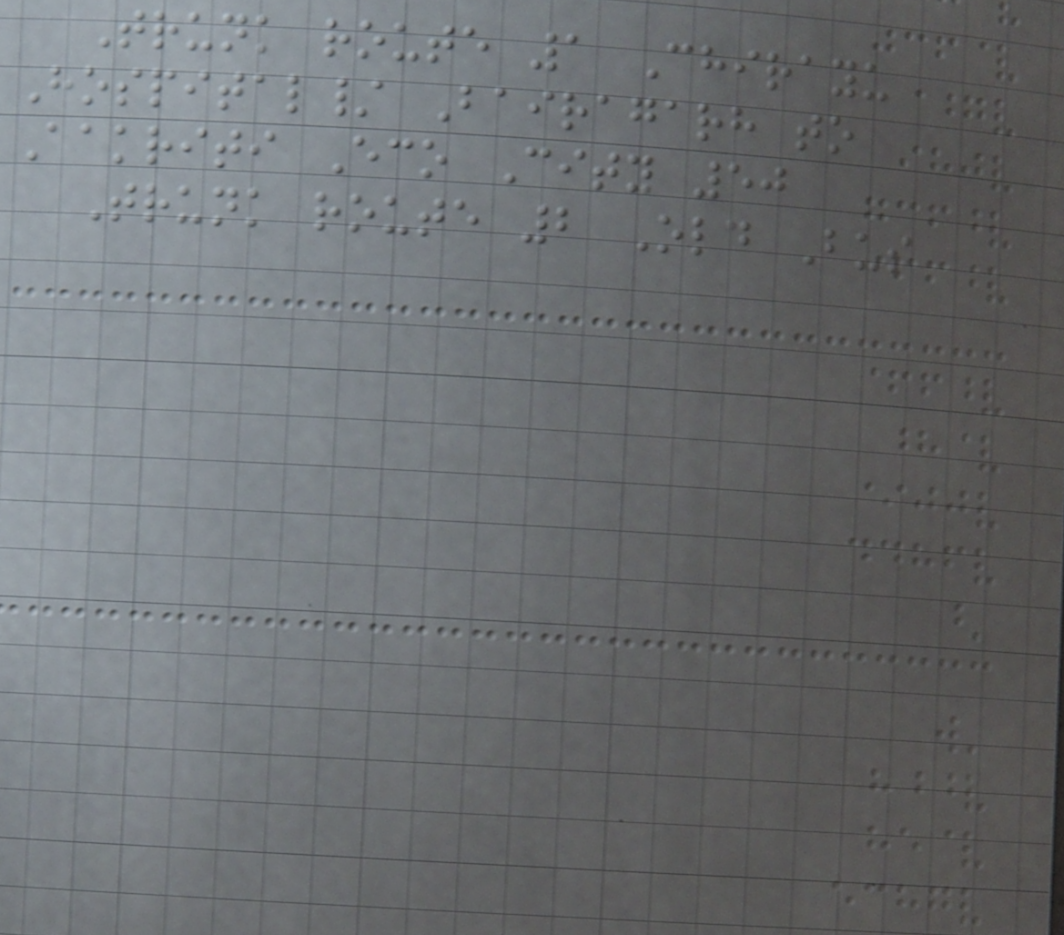Trunk route 1 Chirayu
Hospital/ Bairagarh to
Aakriti Eco City 50
Trunk route 2 Old Bus
